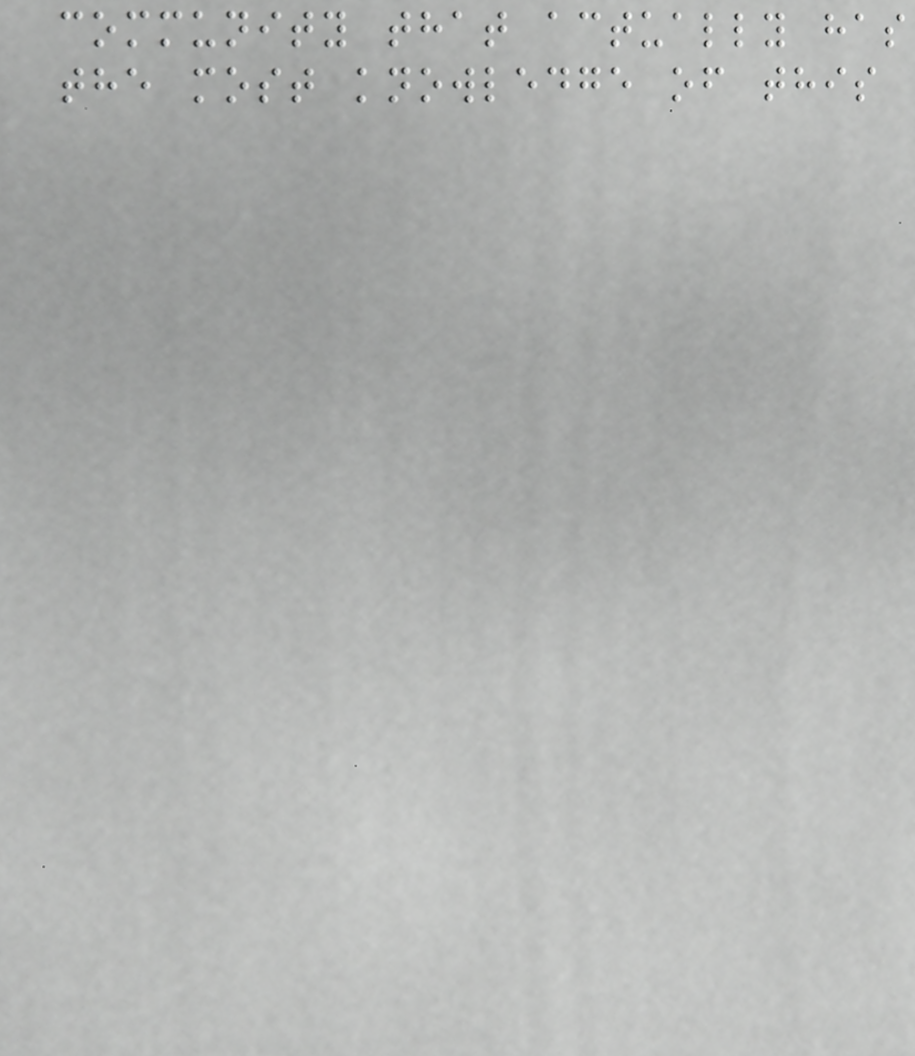community that actually has
the most knowledge of this
